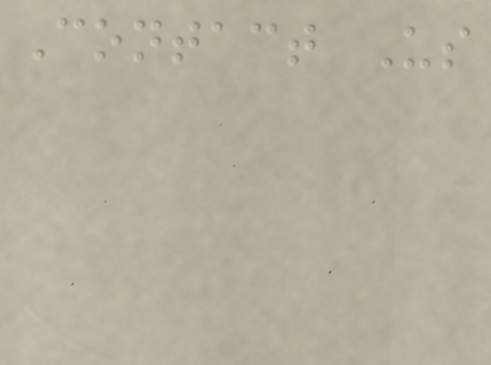Contact Us
